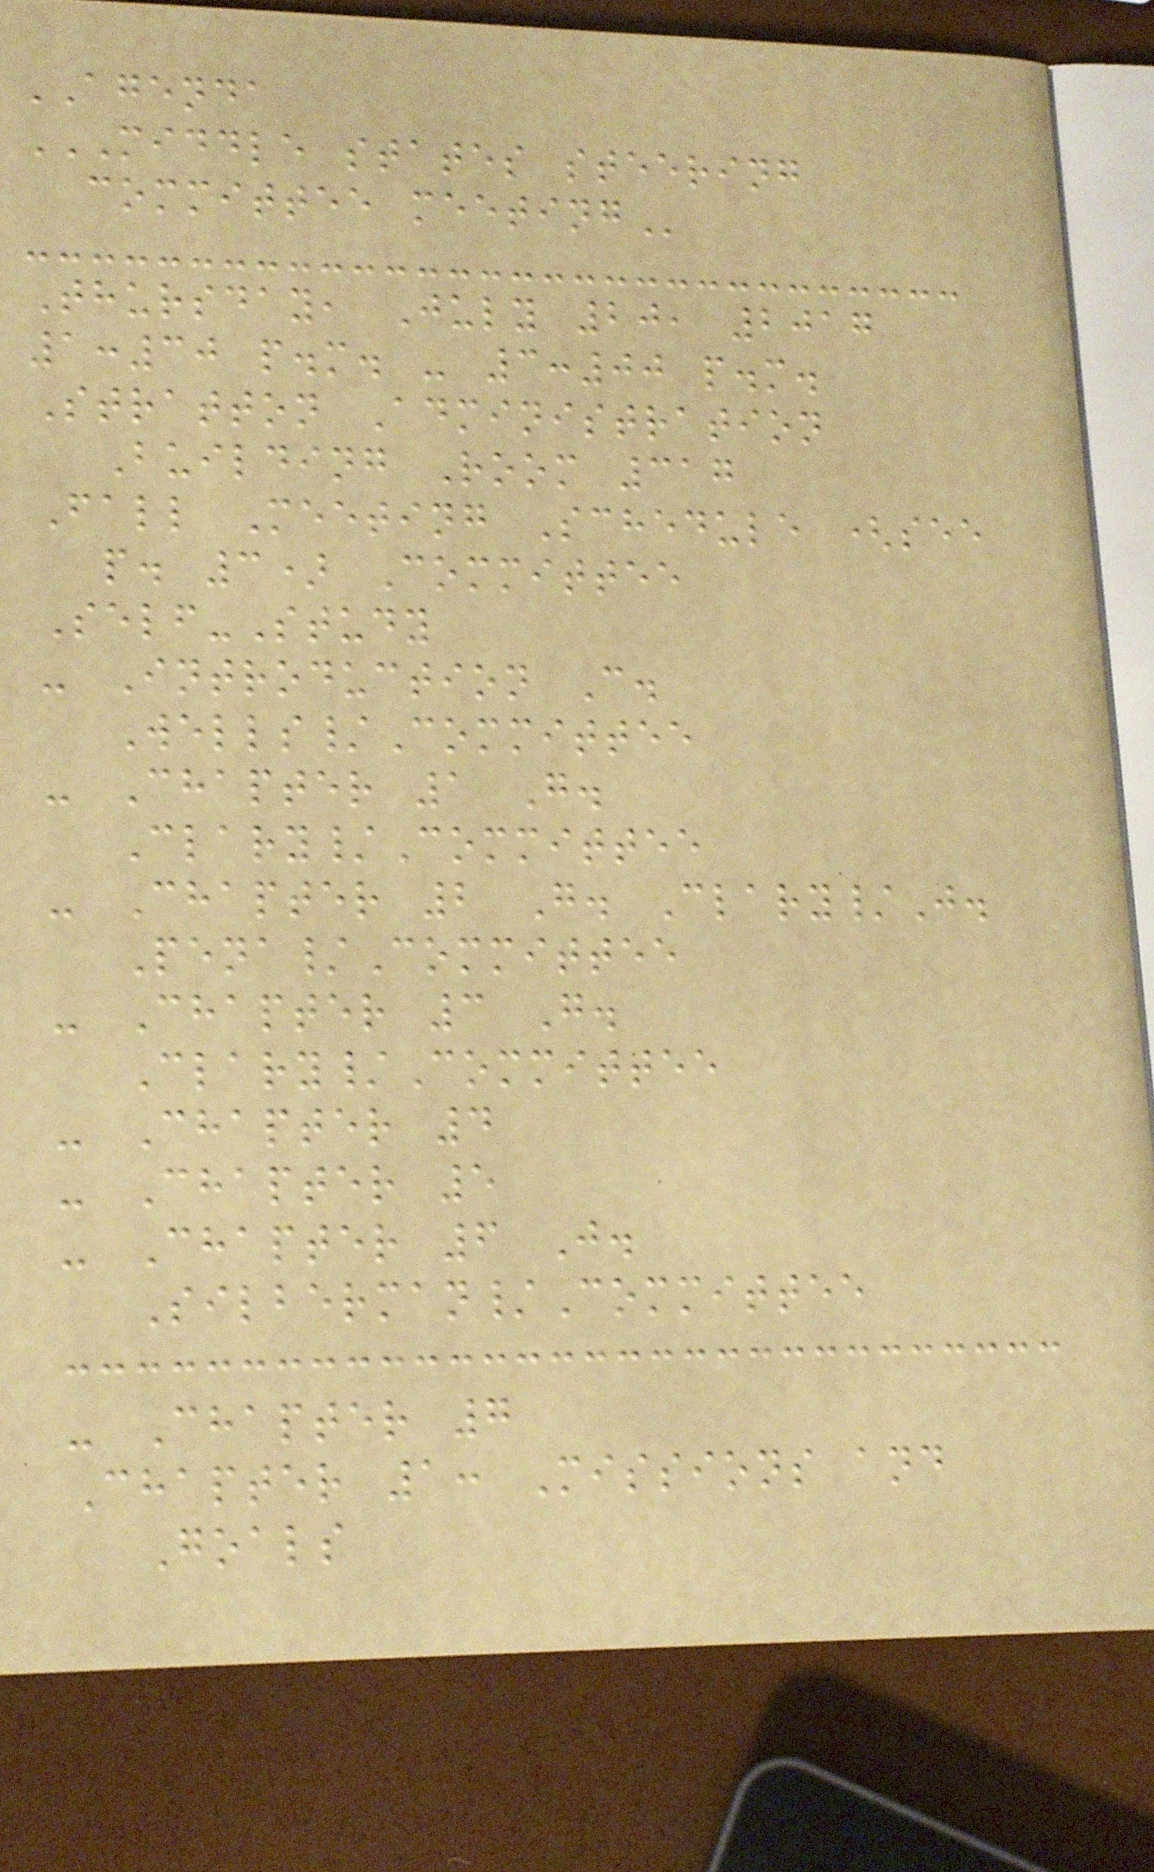AGENDA
MIDDLE STATES STEERING
COMMITTEE MEETING
Thursday, July 20, 2017
1:30 p.m. - 3:00 p.m.
Stratton Administration
Building Room 317
Fall Meeting Schedule (see
p. 3) Committee
Self-Study
- Introduction C.
Wells/Committee
- Chapter 1 G.
Clary/Committee
- Chapter 2 G. Clary/J.
Pena/Committee
- Chapter 3 G.
Clary/Committee
- Chapter 4
- Chapter 5
- Chapter 6 J.
Silberman/Committee
- Chapter 7
Chapter 1: Missions and
Goals
